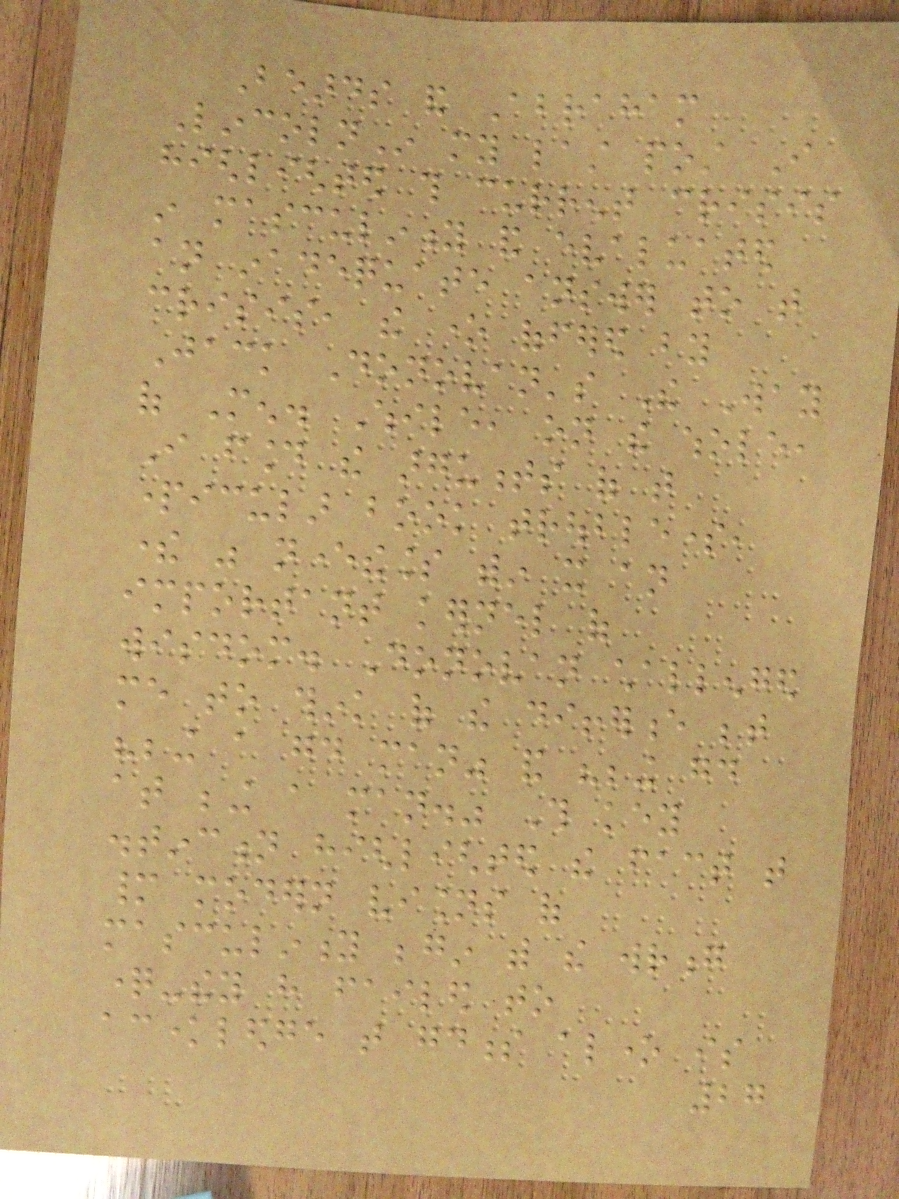Beards and Abraham
LincolnIn my last post I
highlighted this current crisis
in masculinity and evaluated
an inadequate answer to that
crisis, the one offered by
Jack Donovan's The Way
of Men. While, on the whole,
I found the arguments of that
particular book troublesome,
there was nevertheless within it an
important kernel of
wisdom. Donovan challenged
me to think of the difference between
"being a good man" and "being good
at being a man." This key
distinction highlighted the fact that
many modern visions of
masculinity begin with the wrong
question-they have failed to
acknowledge that goodness alone is
27
